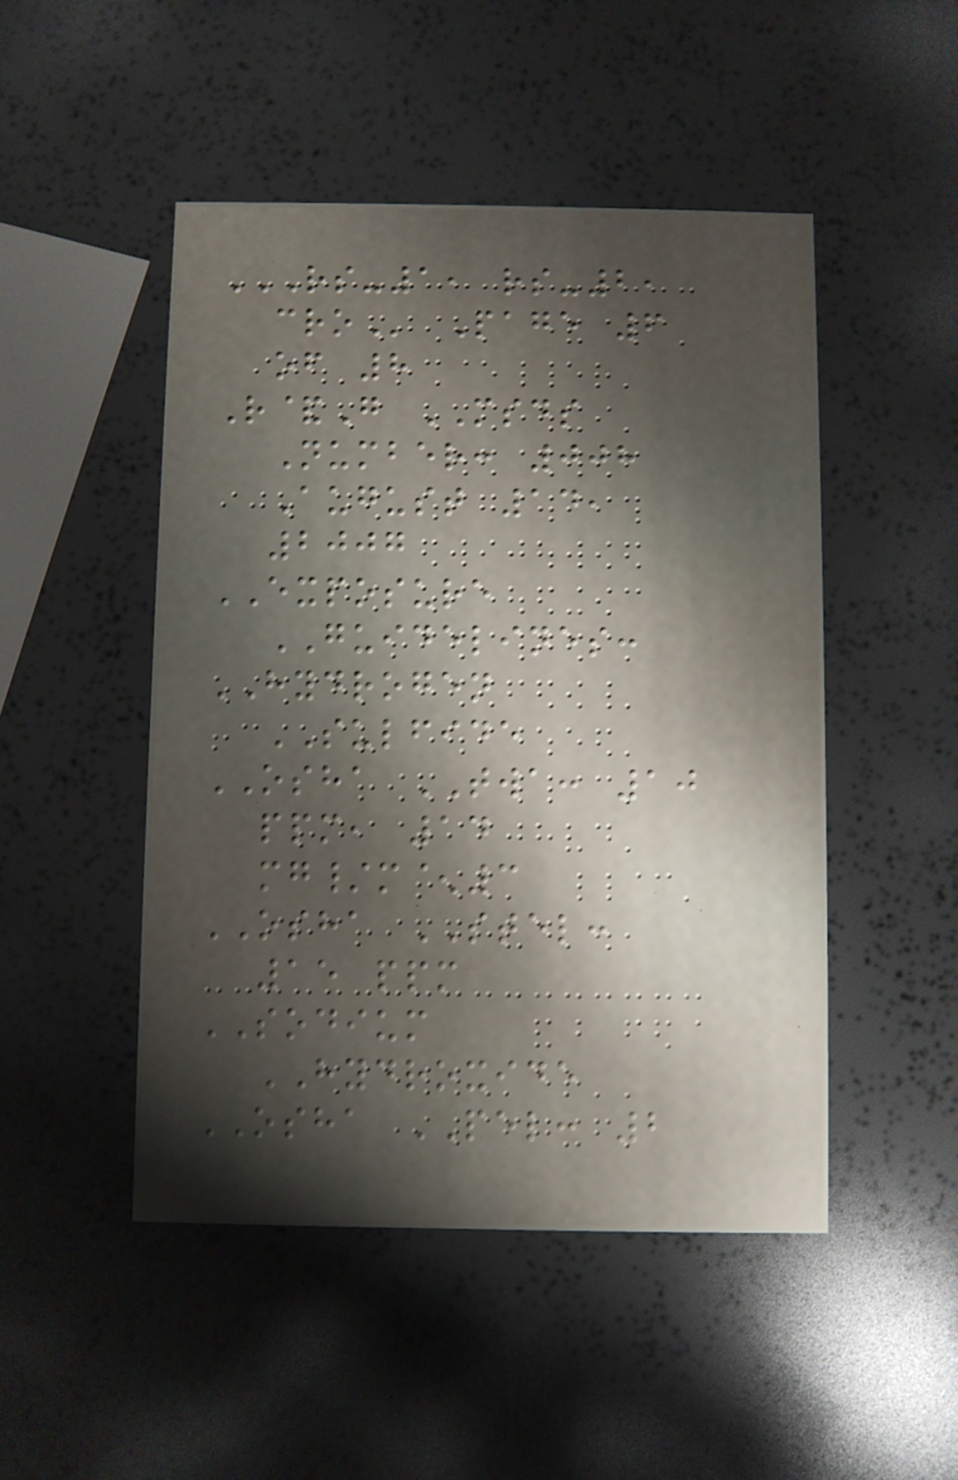RS-1, RS-2,
CRO Page 6
of 8
R&G MSDS
Number: 008
August 14,
2007
EXPOSURE
GUIDELINES:
HYDROGEN
SULFIDE
OSHA TWA: 10
ppm, 14
mg/m^3
OSHA STEL:
15 ppm
SODIUM
HYDROXIDE
OSHA PEL: 2
